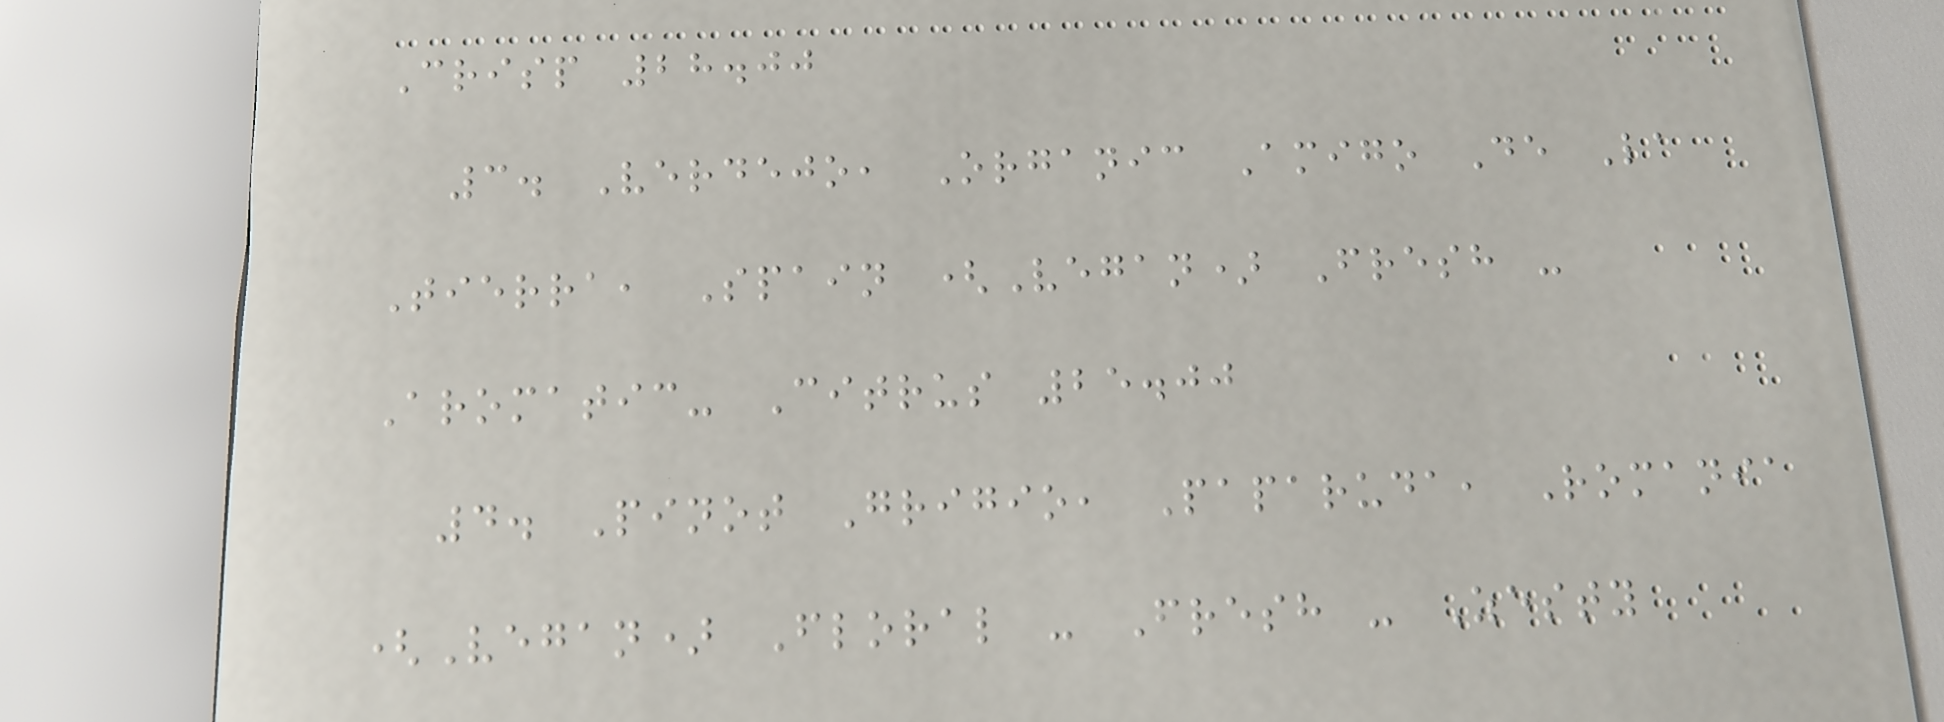Crisp 28.00
3. Verdejo, Organic Amigo De La
Tierra, Spain (Vegan) Fresh -
Aromatic- Citrus 25.00
4. Pinot Grigio, Paparuda, Romania
(Vegan) Floral - Fresh - Zesty
